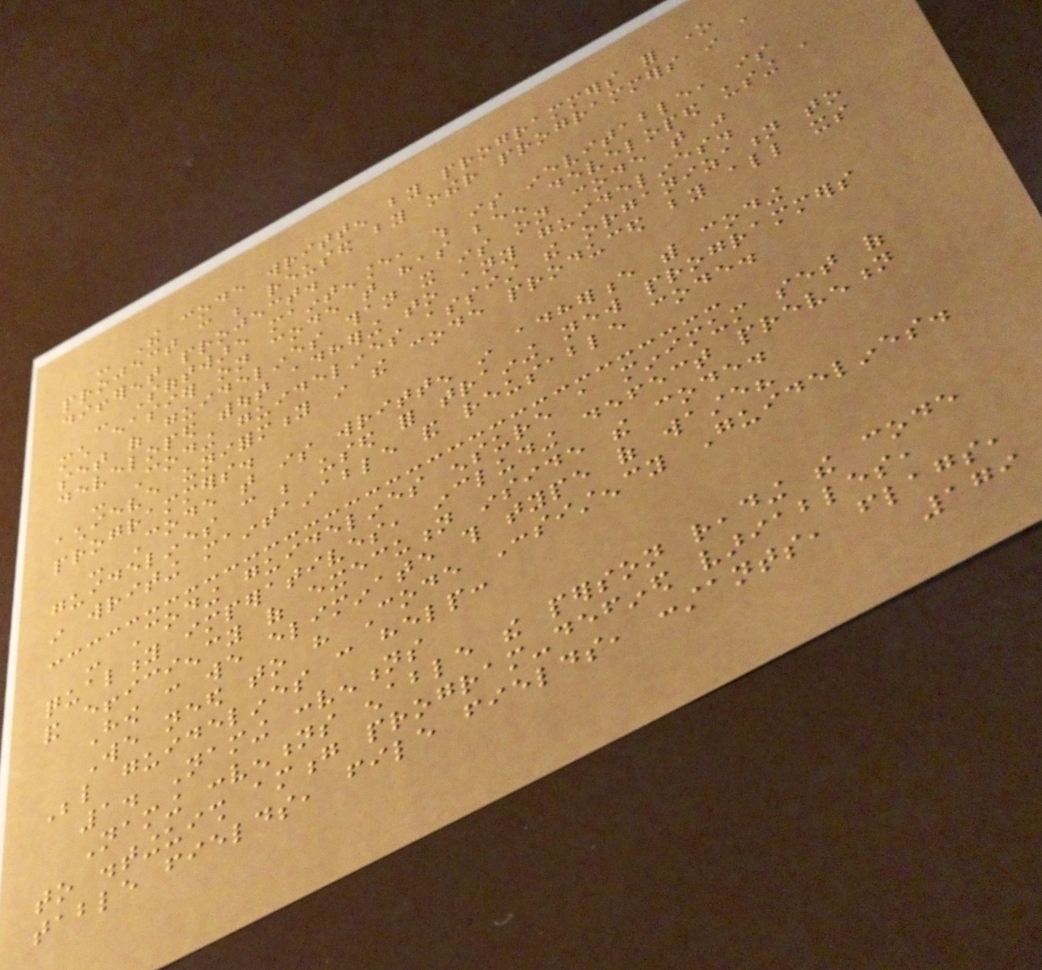- The code written by programmers for one
project can be reused by other programmers in a
different project.
- Software maintenance, which is inevitable, is
much easier on code that has been developed using a
set of guidelines than it is on code that was
developed without adhering to any guidelines.
- Coding guidelines assist the organization to
achieve uniformity in the code produced by all its
programmers.
- Code that is written in adherence with coding
guidelines can be used for training new programmers
in writing maintainable and reusable code.
- Coding guidelines ensure a minimum set of
quality imperatives, including defect prevention
and efficiency of execution inside the code.
How can we eliminate this type of waste?
We need to have Code Consistency Guidelines.
Below guidelines can help:
1. Naming conventions
Naming conventions enable the person reading the code
to distinguish among program-defined variables,
table fields, file fields, constants, flags,
179
